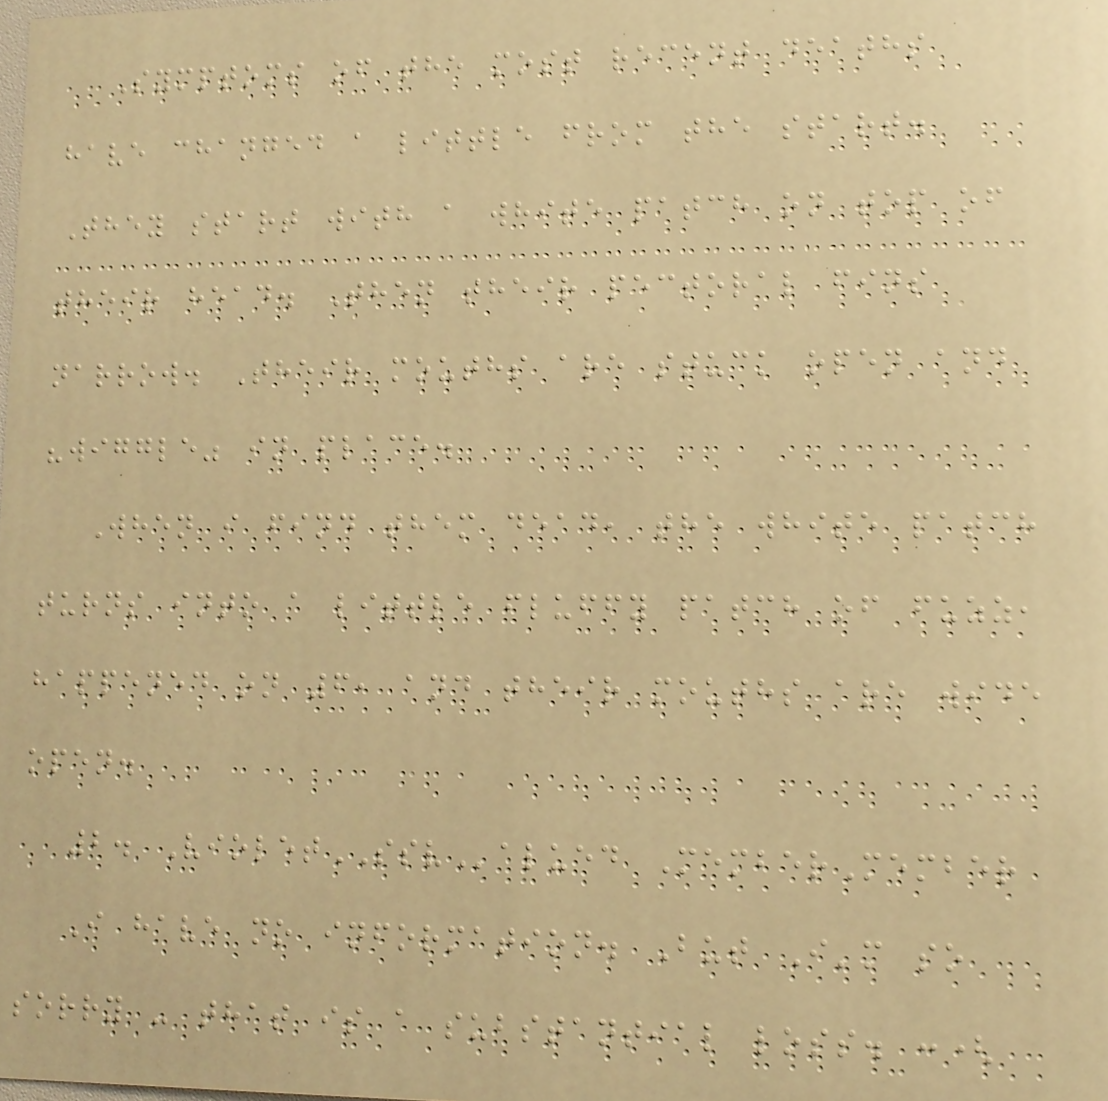Symptoms of the most recent deaths
have changed a little from the start.
They start with a white patch on top of
their head. Then their pectoral fins
narrow. Their mouths are stuck open and
"wiggle" in place.
When i find them dead, the white patch
turns into a little fluffy patch of fuzz,
happened on 6, and their mouths are wide
open.
2. VioletSSValued MemberMember
I have no information. But I'm so
sorry - that is a substantial loss. :(
